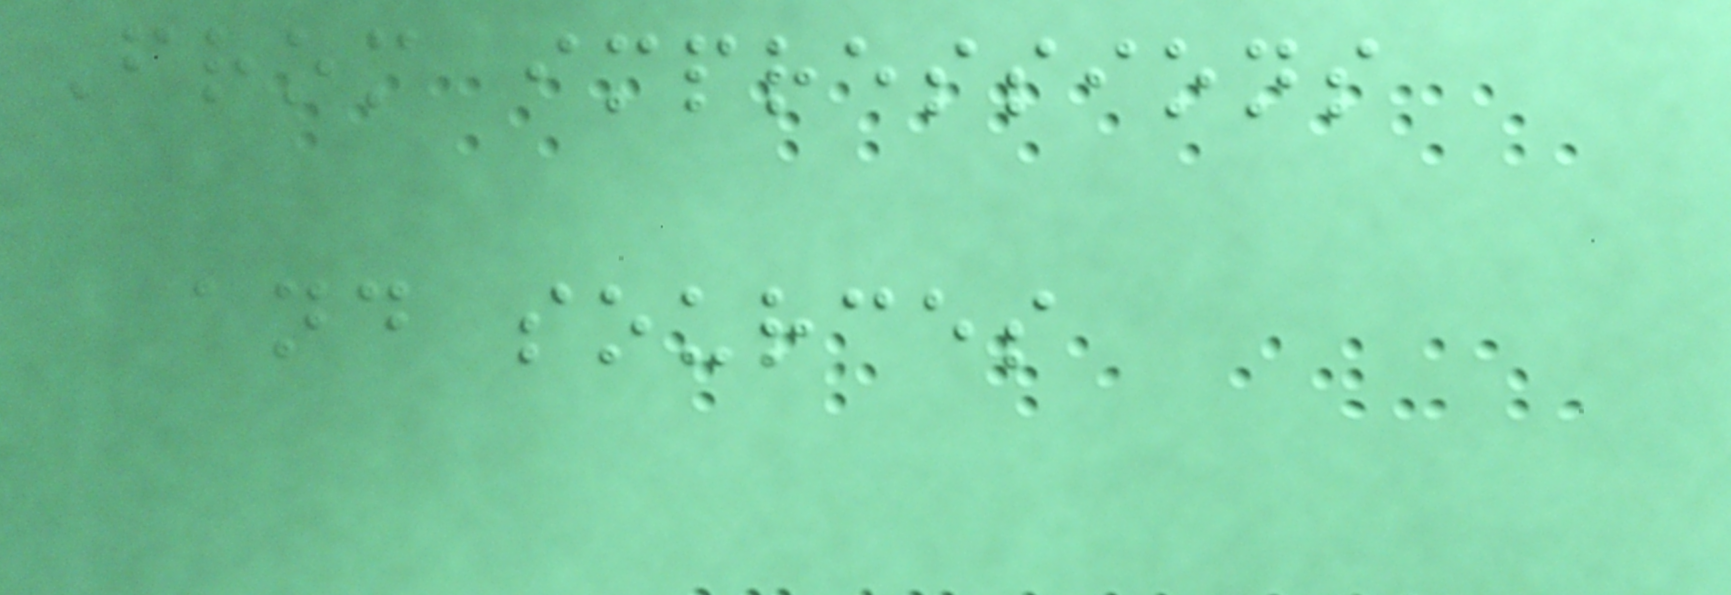From impressions
and sources
